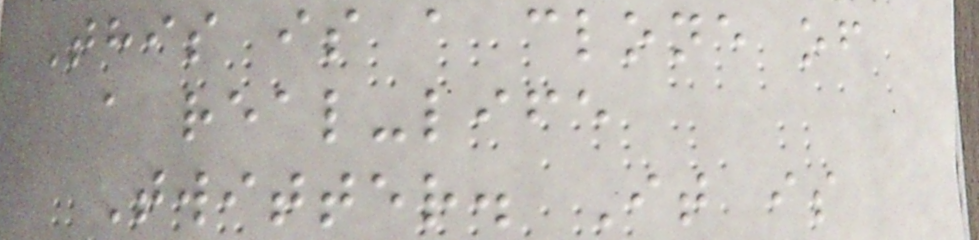This is a clone of
a real-life
Twitter. It is
